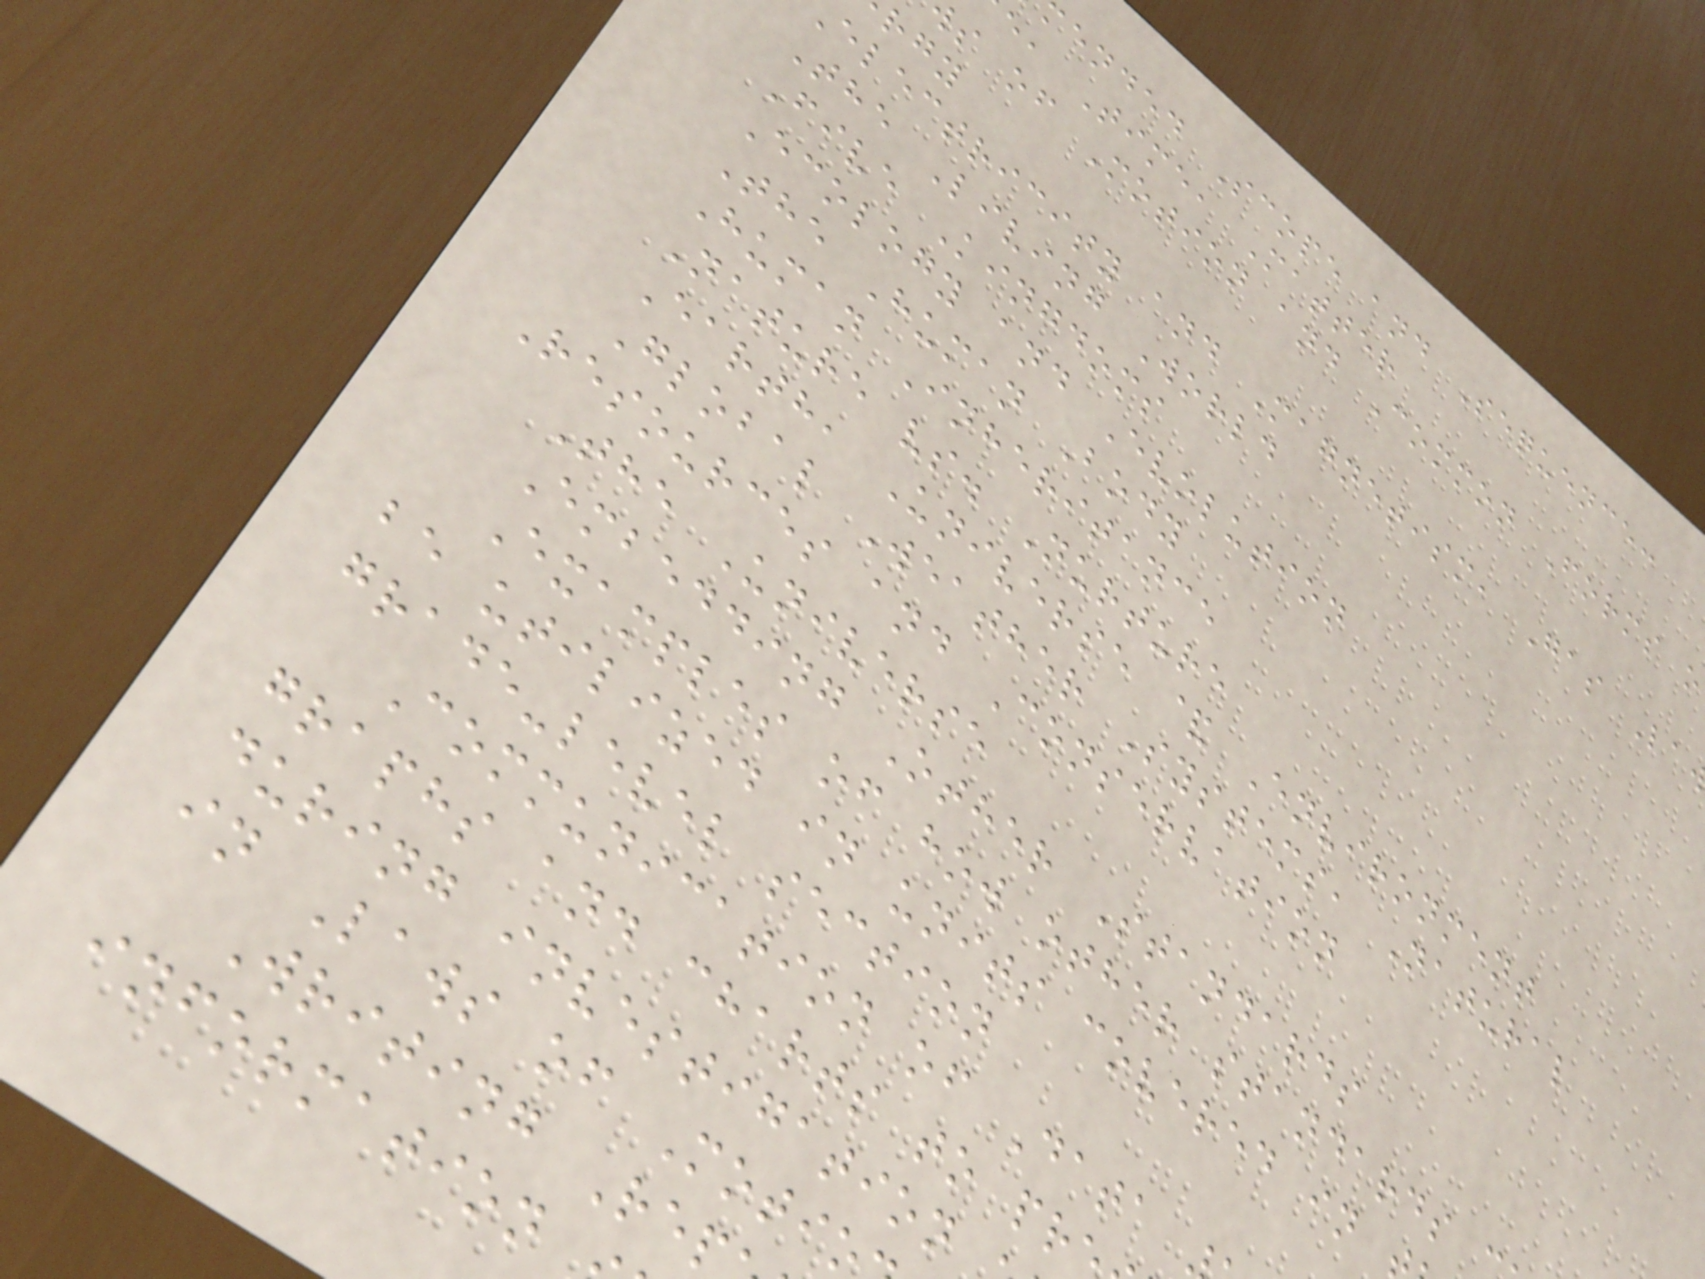ended Scope and Sequence:
e, Time, Matter
s of Motion and Common Forms o
electricity and Magnetism, Gas La
The Living World
Five Kingdoms
Ecology and Evolution
The Human Body
Human Inheritance
Nature vs. Nurture
Earth, Universe & Environment
Global Weather Systems, Natural
Resources and Conservation
The Universe
Embedding Other Standards
Examples of how other standards
be utilized in units covered in
grade-level section
Communication of Data
graphs and charts to pr
during investigation
in Laws of Moti
Writing Rep
information
